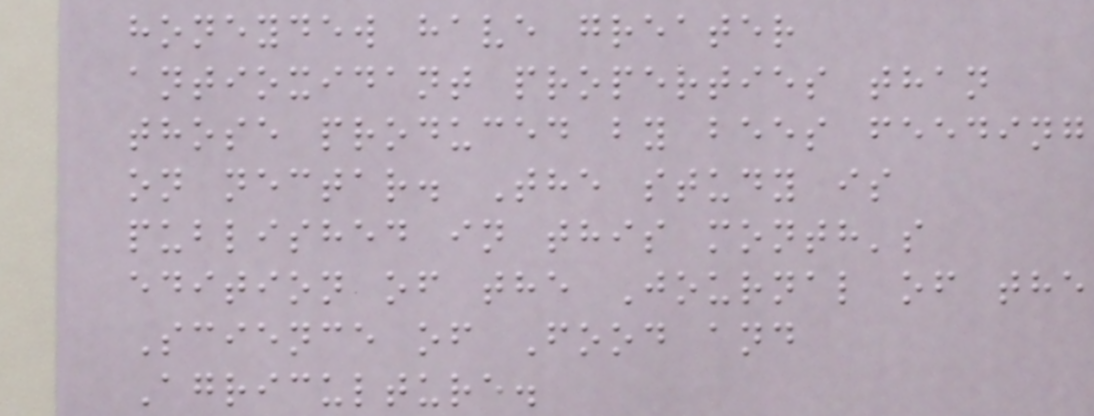honeydew have greater
antioxidant properties than
those produced by bees feeding
on nectar. The study is
published in this month's
edition of the Journal of the
Science of Food and
Agriculture.
